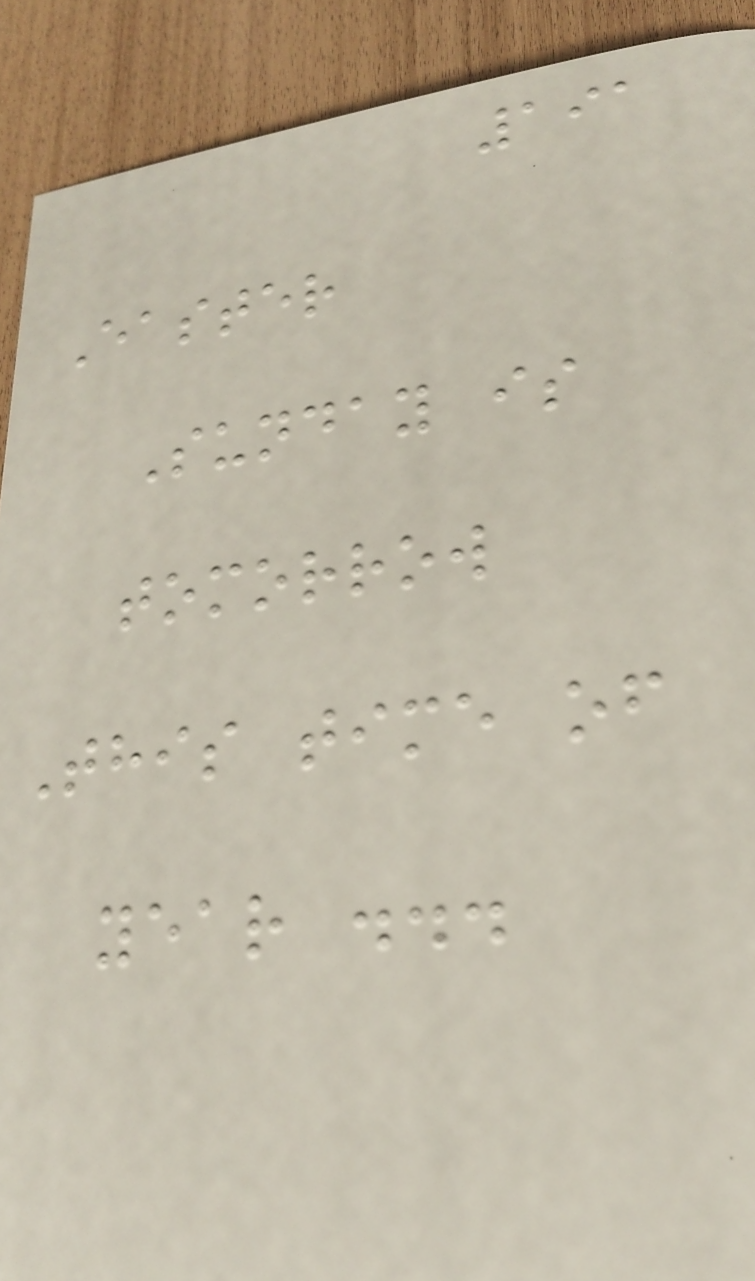191
Easter
Sunday is
tomorrow
This time of
year ...
